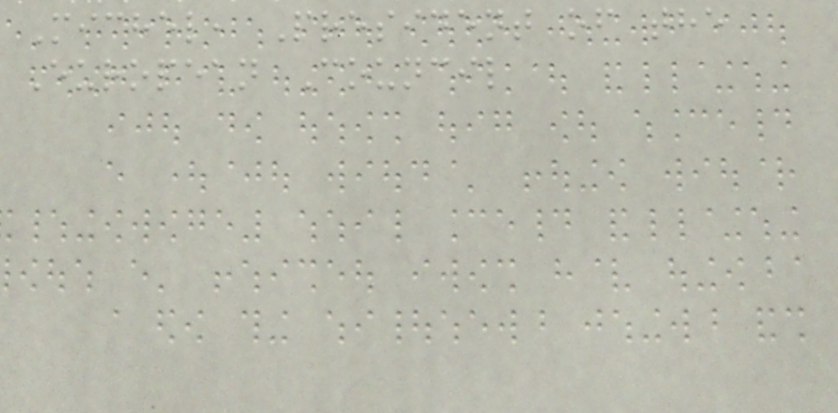Michel, President of the
European Council
